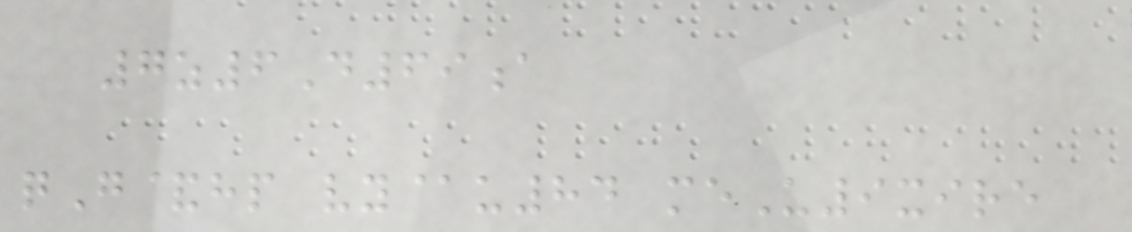7z6D69a
qG&hp vy@u84 meU9xire
